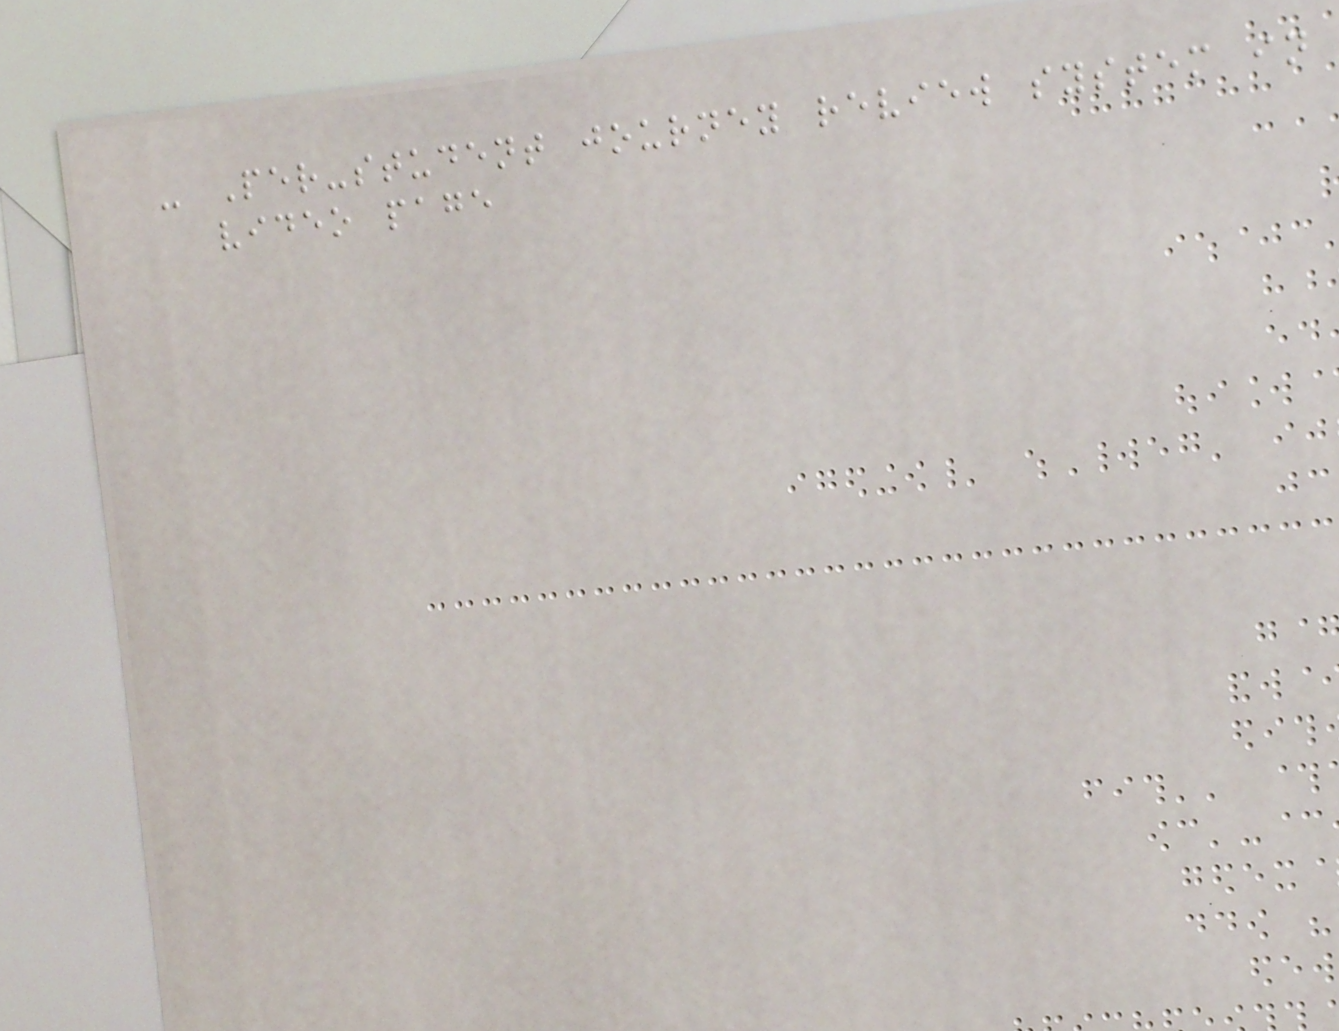- Per-student journey review system in
video page
